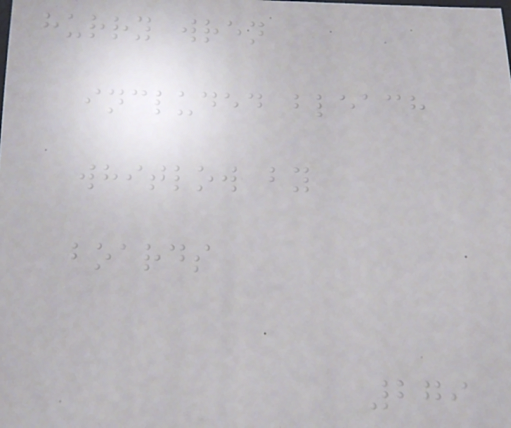hurry wren
included bleach
whitlow by
boards
279
